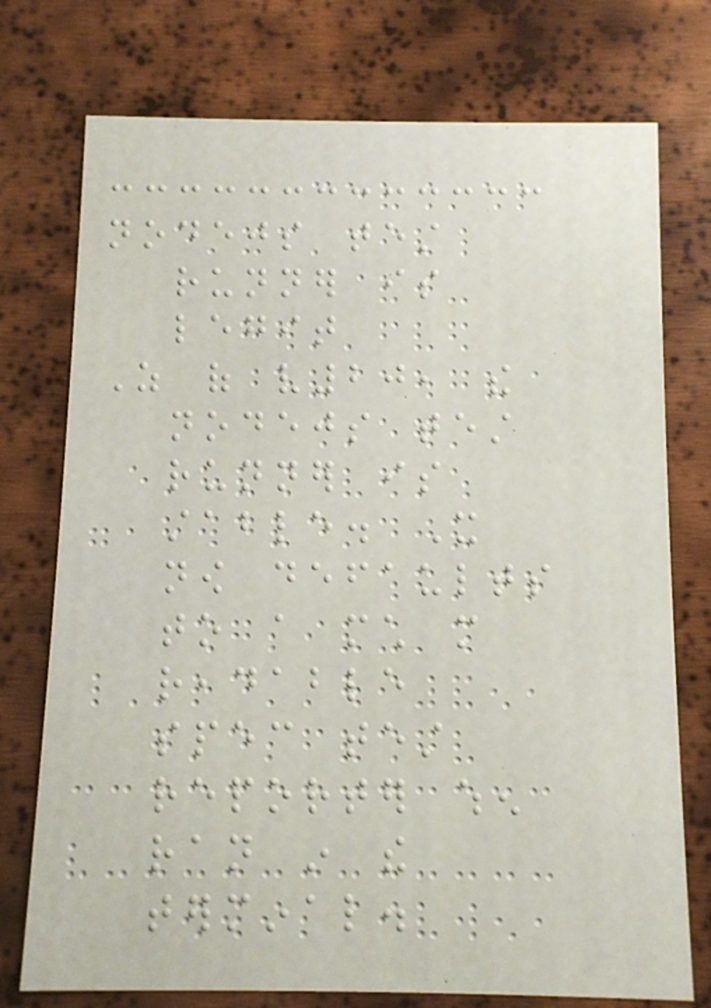nodejs test
runner is
legit
As of v20, the
nodejs test
runner is
stable. It
now defaults
to a much more
readable
spec test
reporter when
ran in the
terminal.
